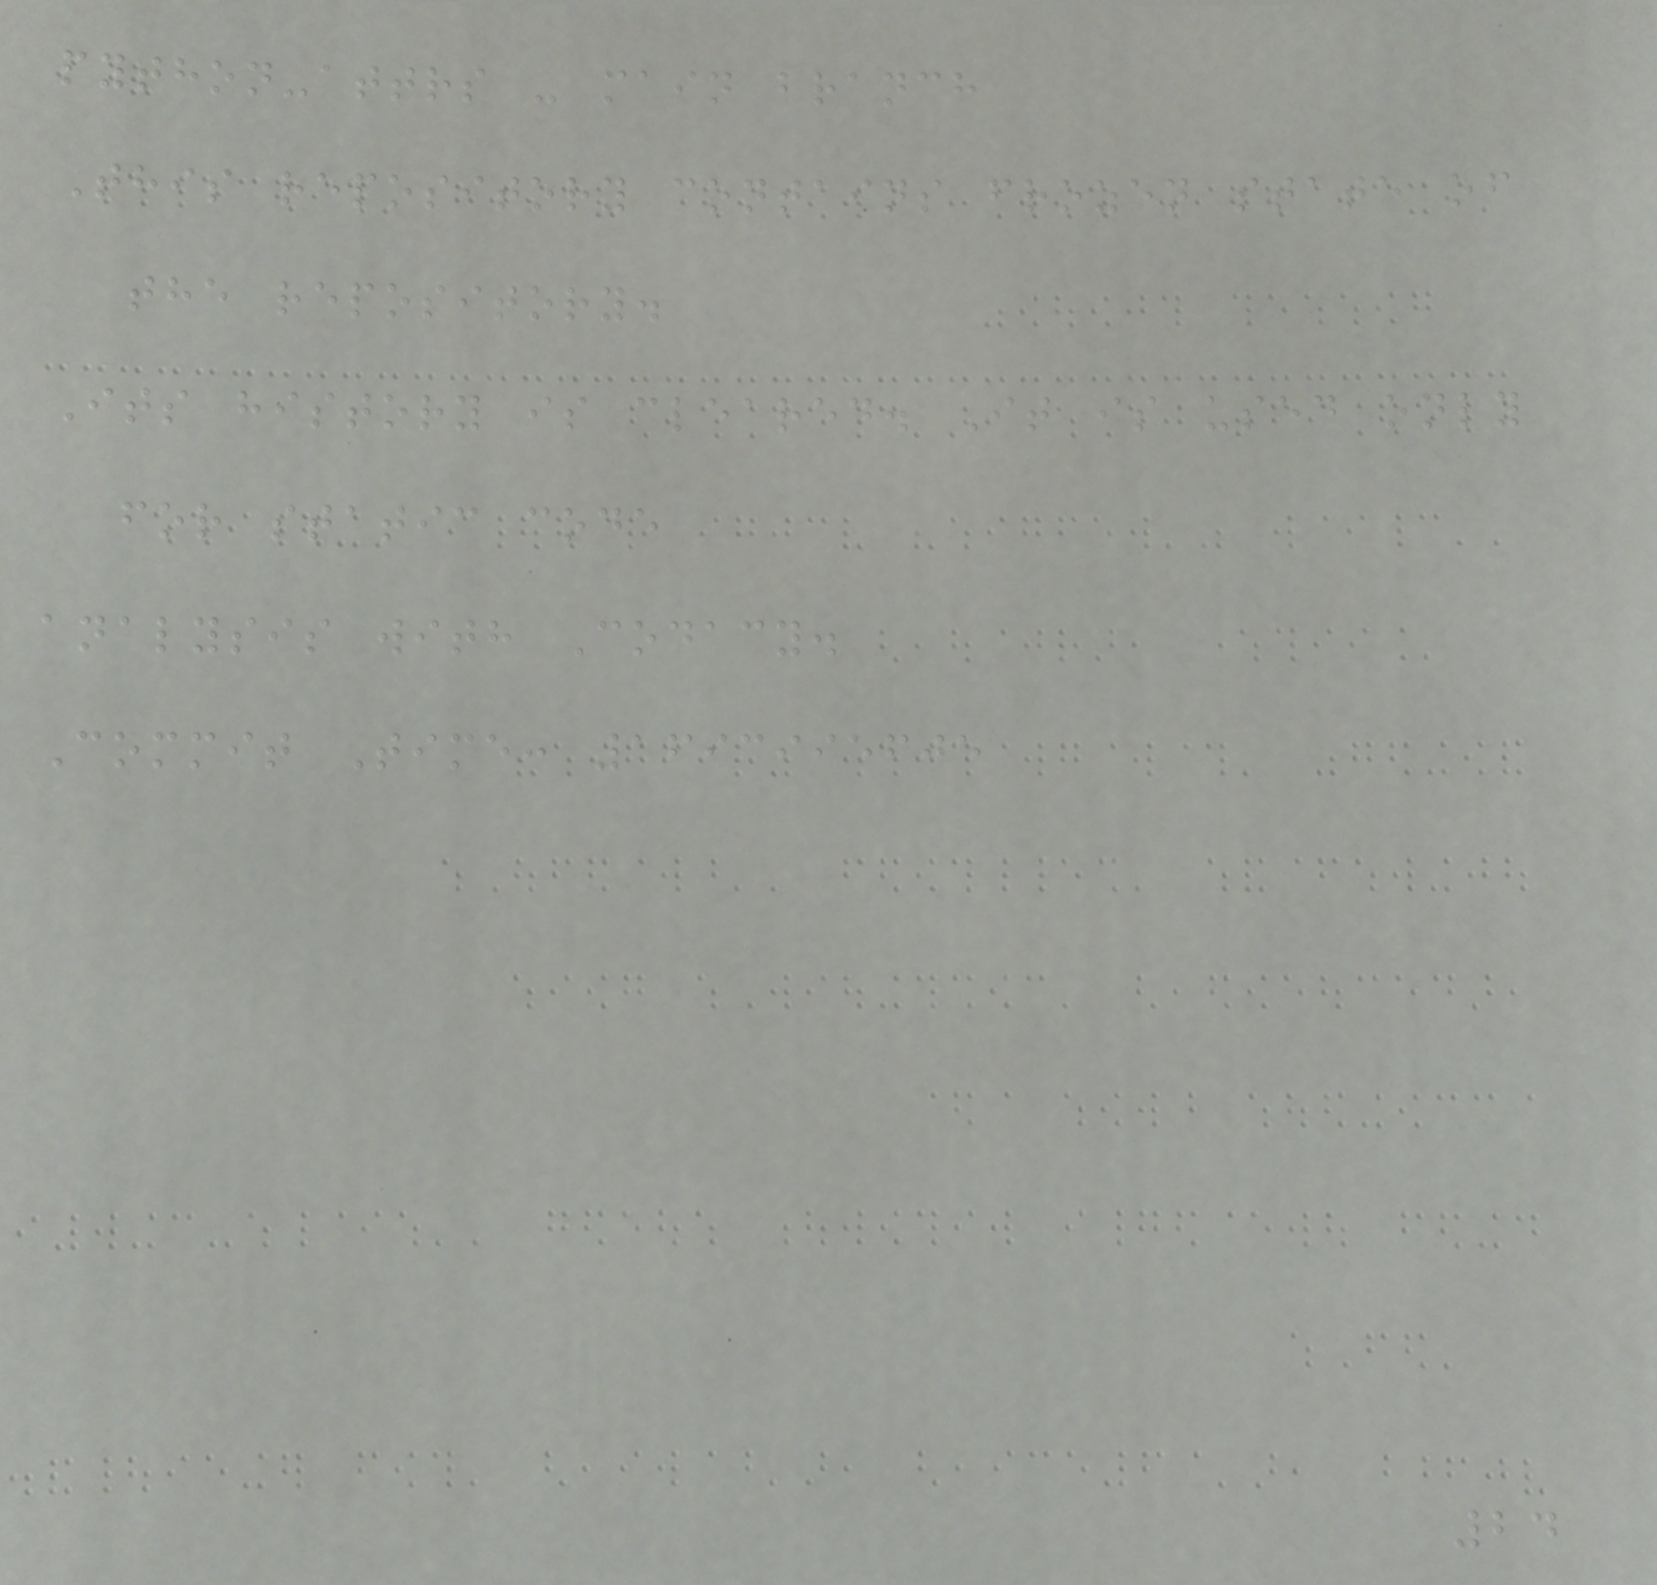python-attrs - main branch
This repository contains frozen state of
the repository.
Its history is cleared. It is used only
for static code
analysis with Codacy.
Commit Time: 1693995605
24
